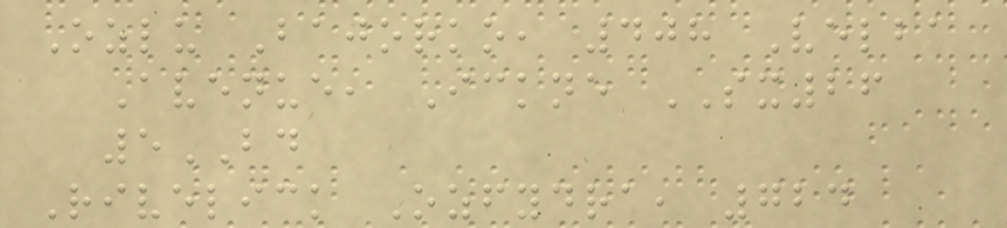Ozlu Bajorko, 408 Velba
Avenue, Ickne SX26
5BD
Rivelick Ozfydra, 724
